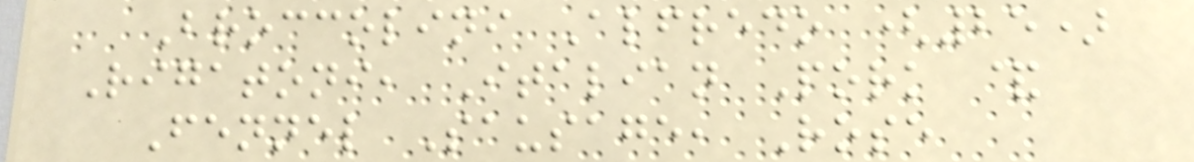Broccolini Alfredo (25)
Rigatoni, Italian Pork &
Fennel Sausage, Rose
